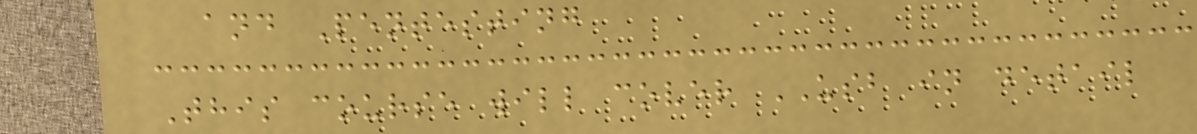and Pentesting
This course will cover USB in detail
